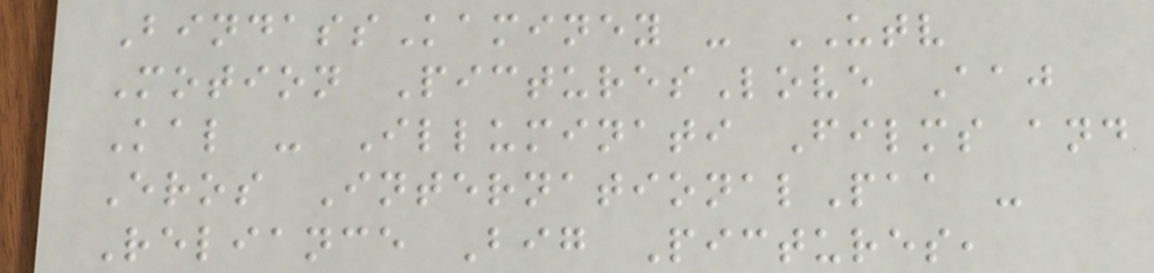BindassKaminey - UTV
Motion PicturesLove Aaj
Kal - Illuminati Films and
Eros InternationalPaa -
Reliance Big Pictures,
